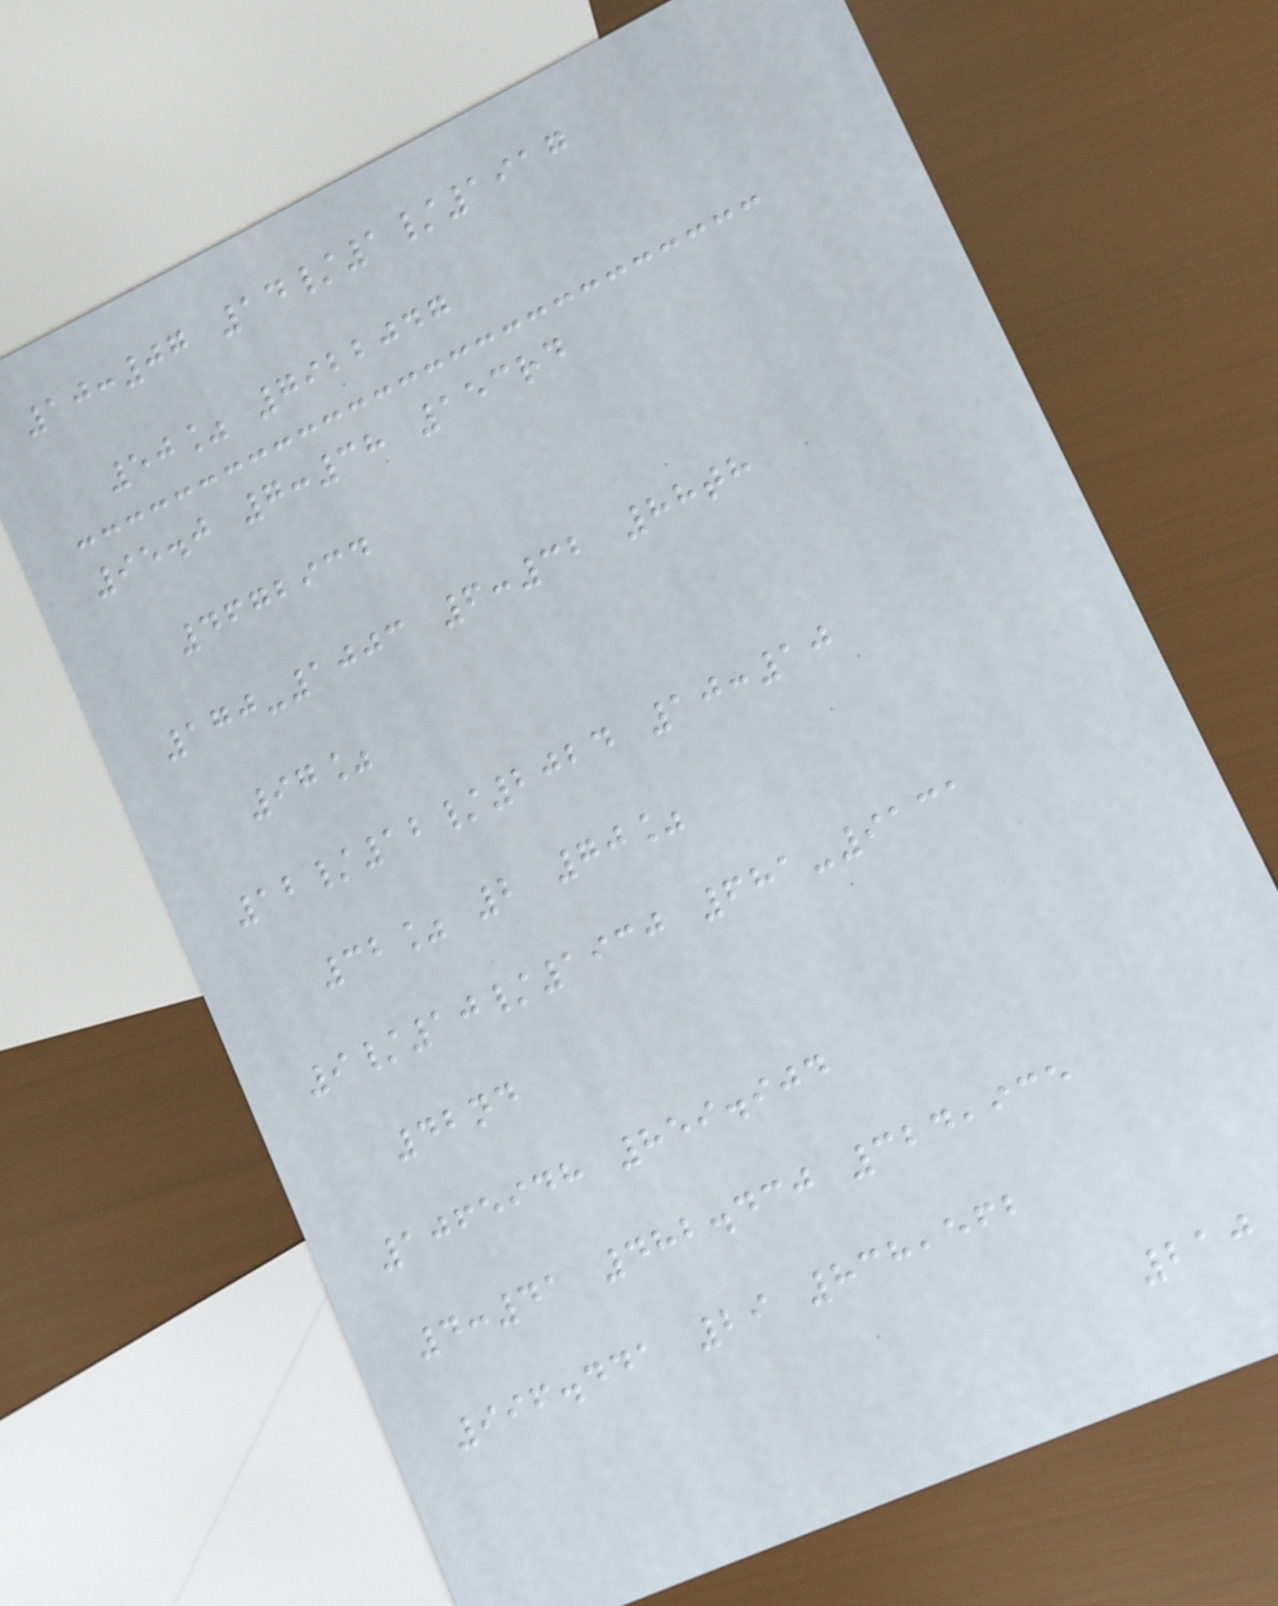10:07 14/1/1917
50% 7922047
95.0 7:38 153rd
4672934
170-1003 6:32 88th
97%
12/12/2024 10:10
32% 2 70%
9/10/1930 681-9131
42nd
1065948 859.904
4:41 482.430 324,935
996.441 29 838,562
210
